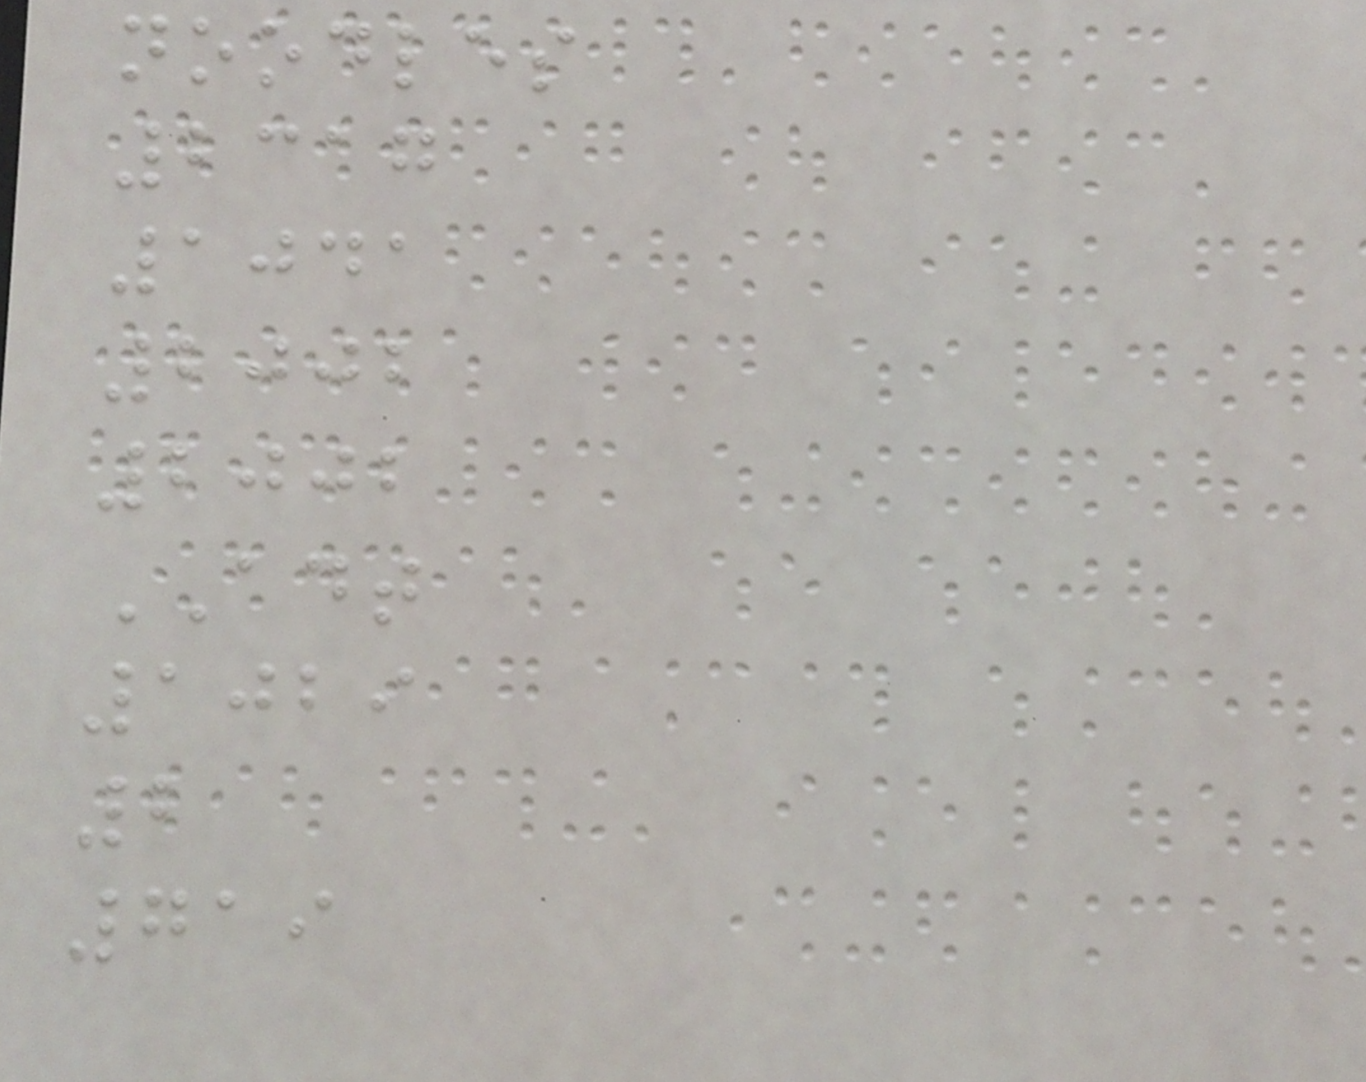noodles
2317
1041
2002
2002
ADT
1029
2
719
